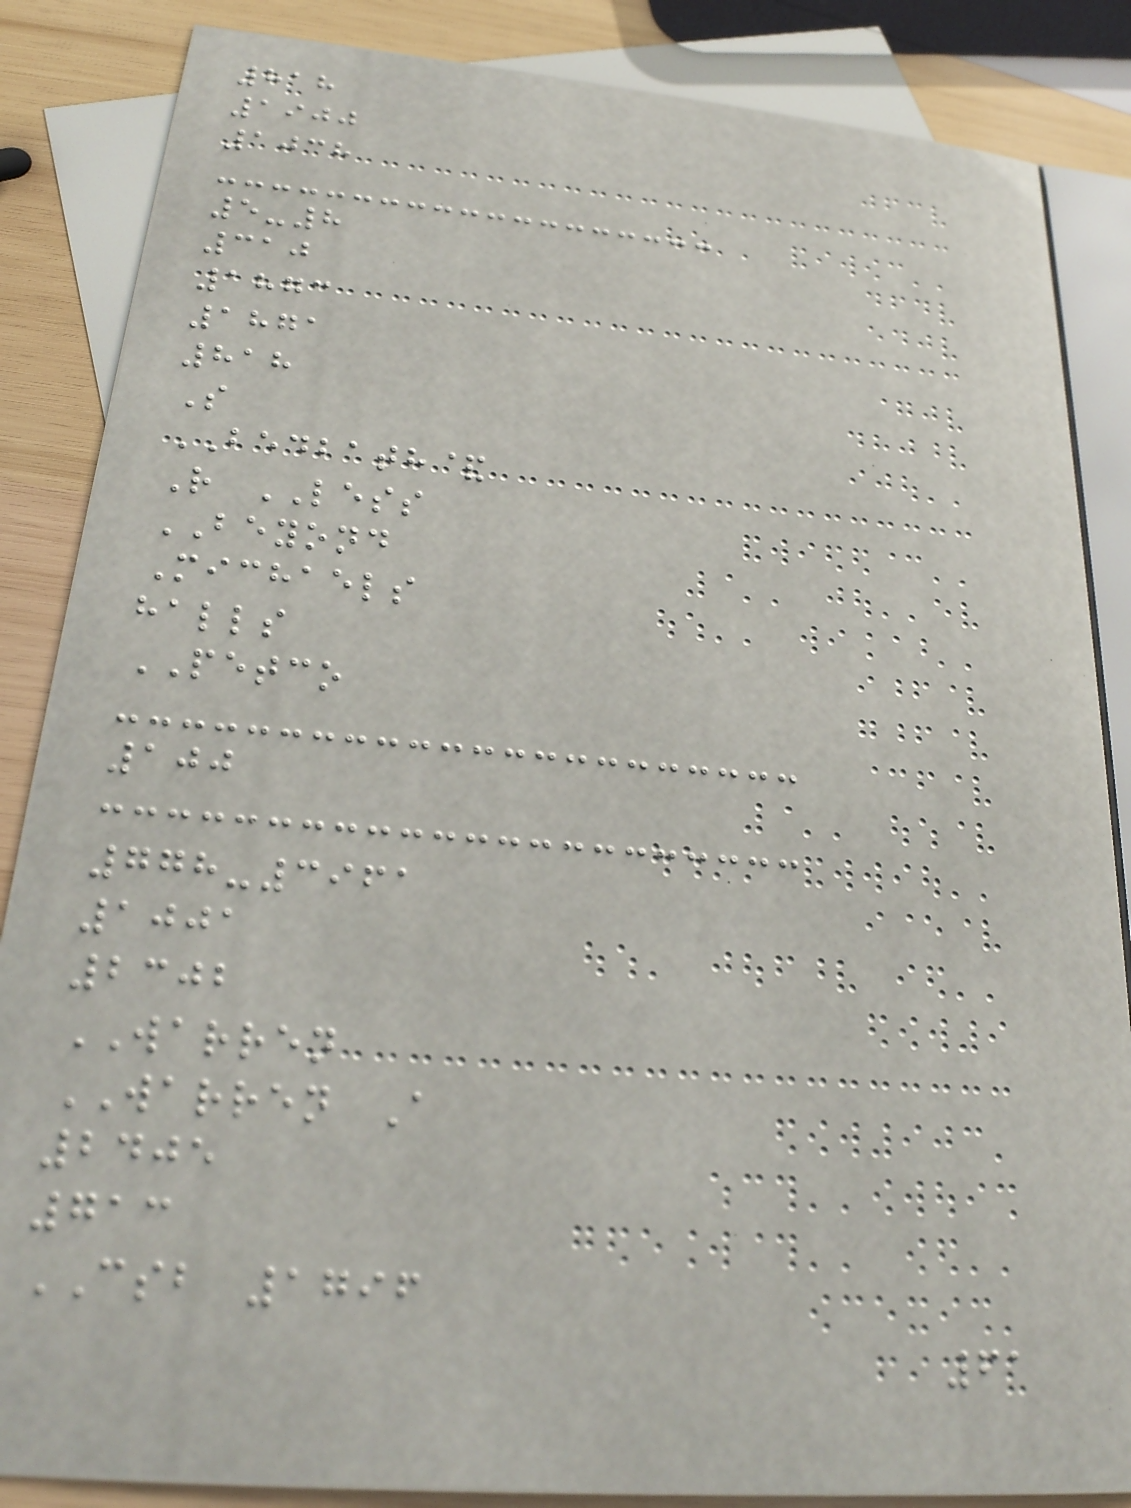818
1900
1038
5-8
310
1873
1871
818
S
BEDBATH&
R LESS
BEYOND
Michaels
halls
PETCO
100
778-3961
1001
2302
WARREN
WARREN A
2405
713
CSB 1796
61
